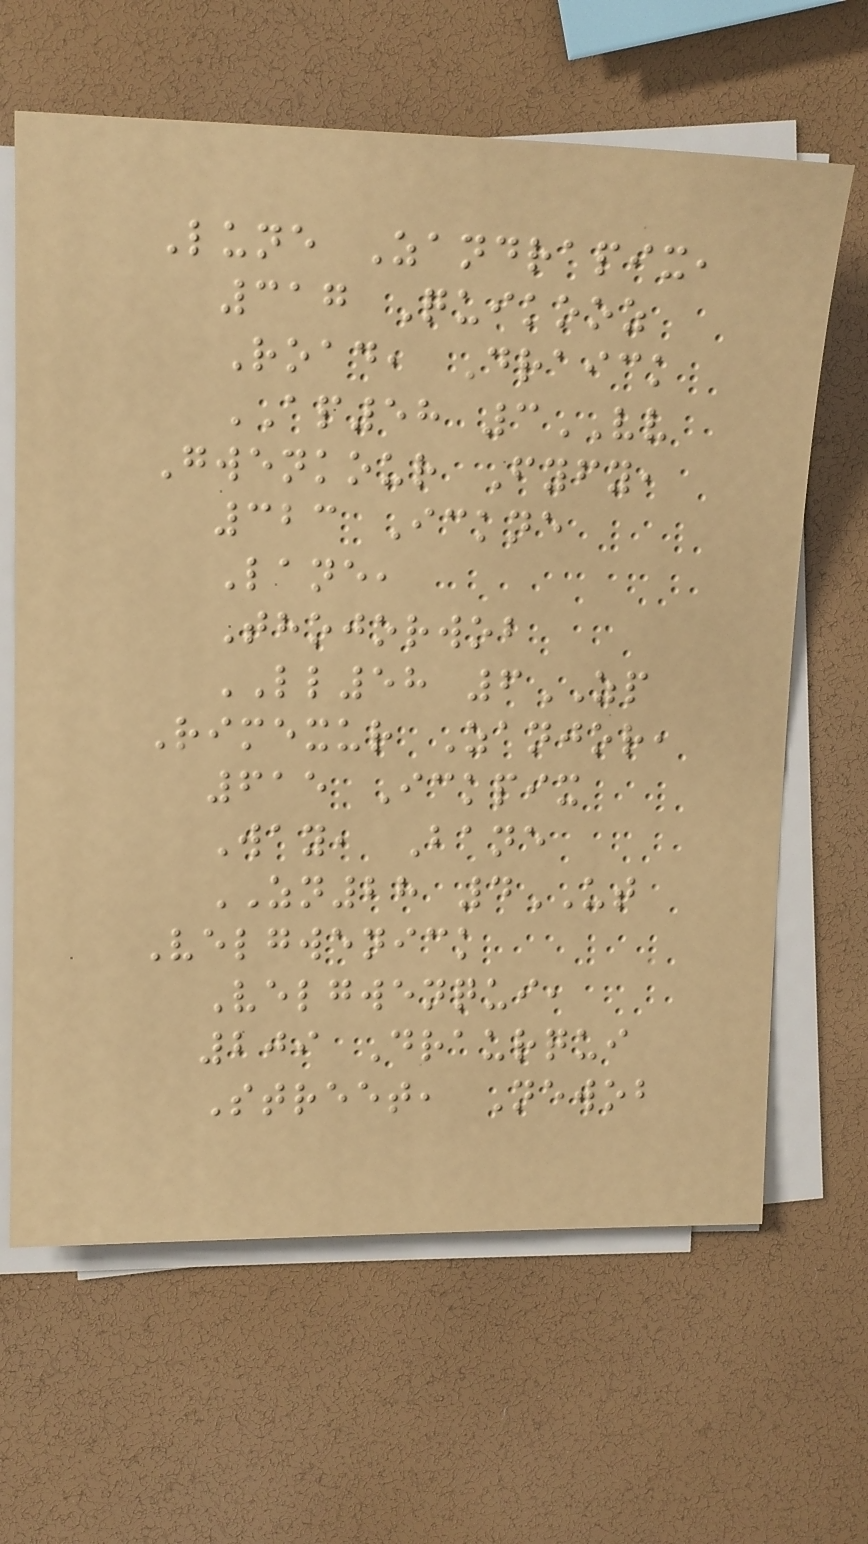Lune Zandrapix,
317 Quikooz
Road, Draick
AP58 3VV
Gwenkour Fyfy,
323 Ickne
Lane,
Thojorwob
LL58 6ZP
Rimexur Zanjor,
615 Ickpix
Way, Bane
ZN28 4UT
Velgwenick
Velgwenqui,
209 Draurqui
Street, Newob
